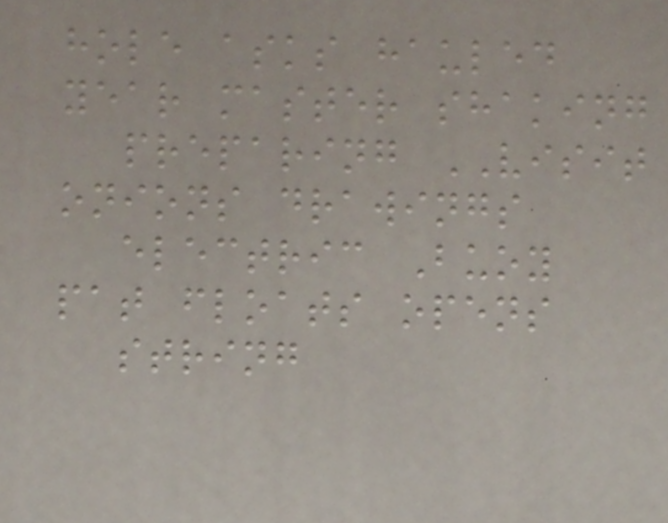hole asks hauled
year master shaking
preparing VISIT
onions drawings
electric Buoy
pat floats opens
string
